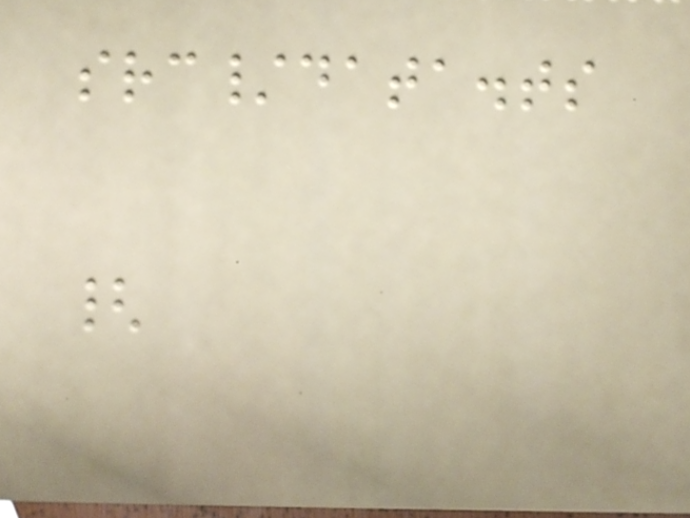src/data.ts
{
